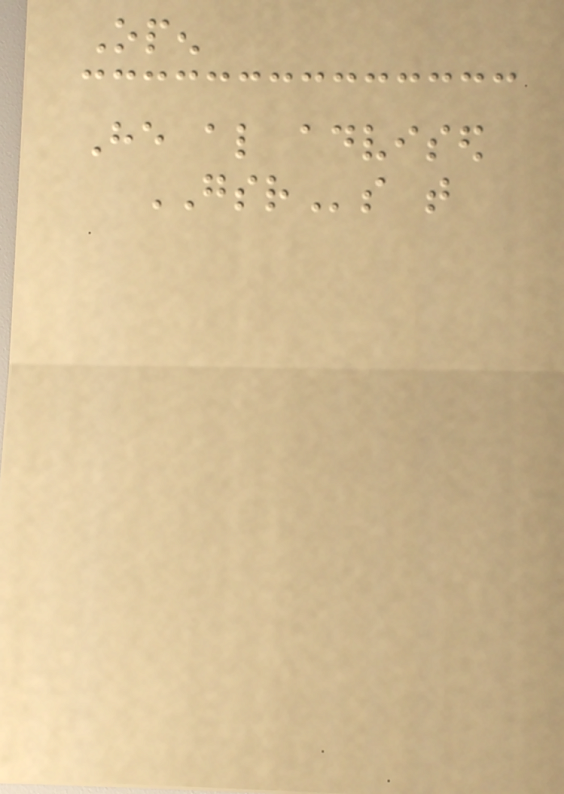Open
He also advised
GSRs that
